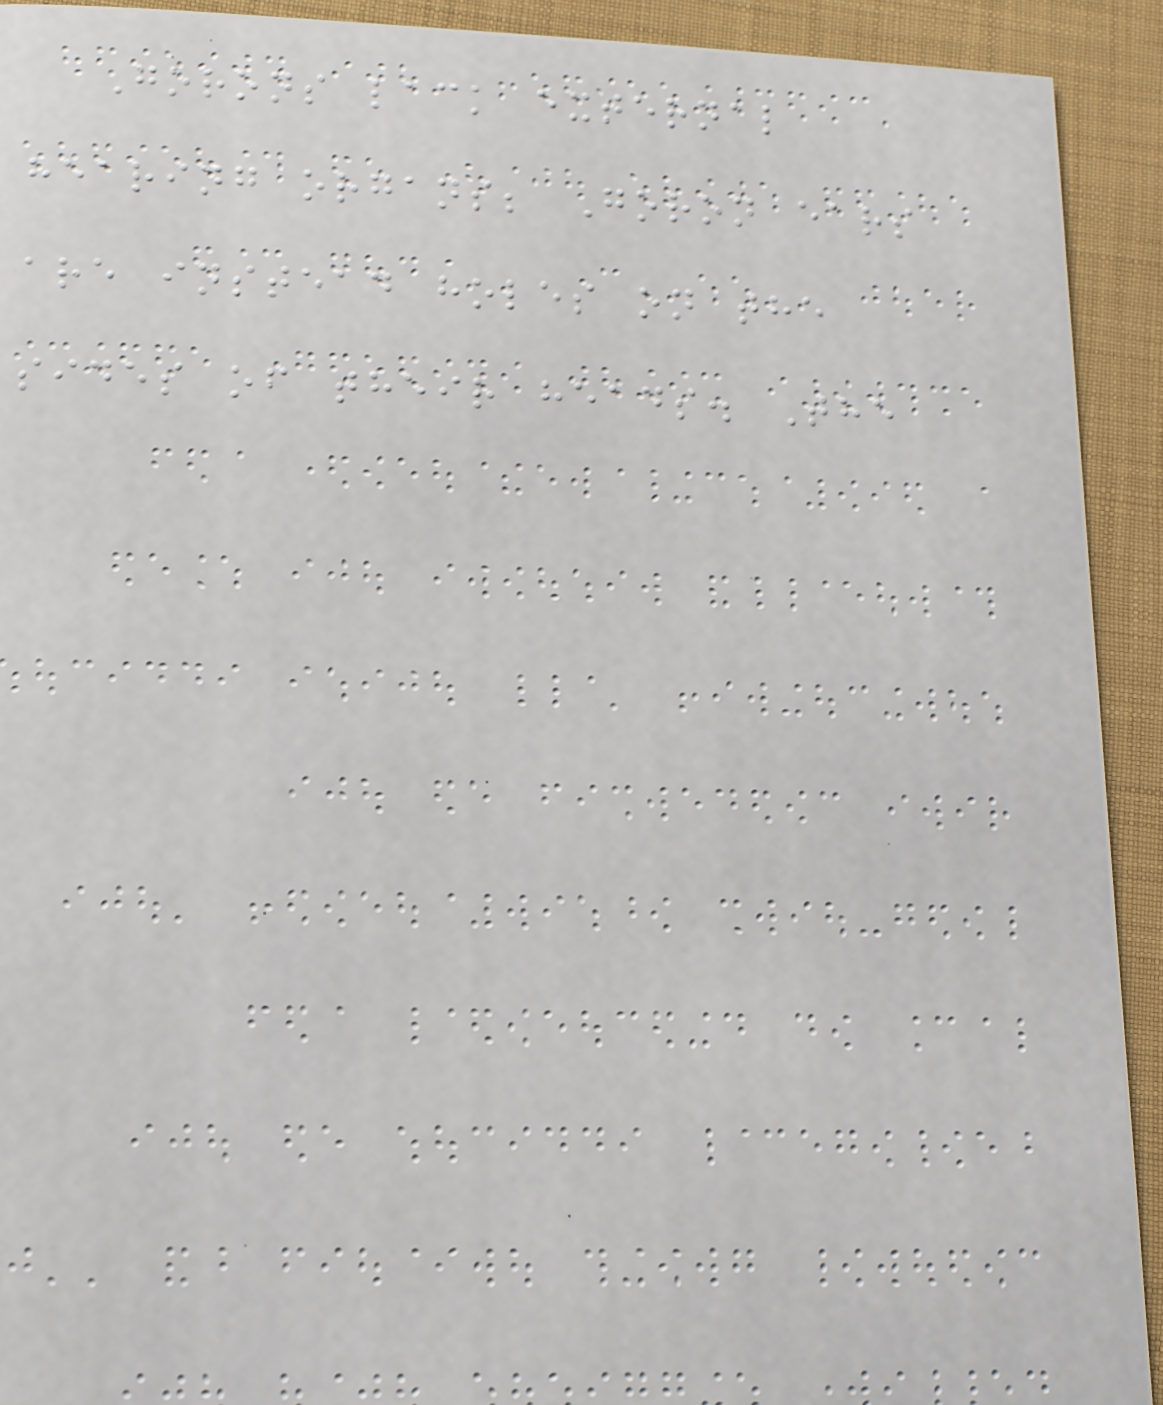Gorons lack external
hearing organs; Goron ears
are instead holes on the
sides of their heads. The
